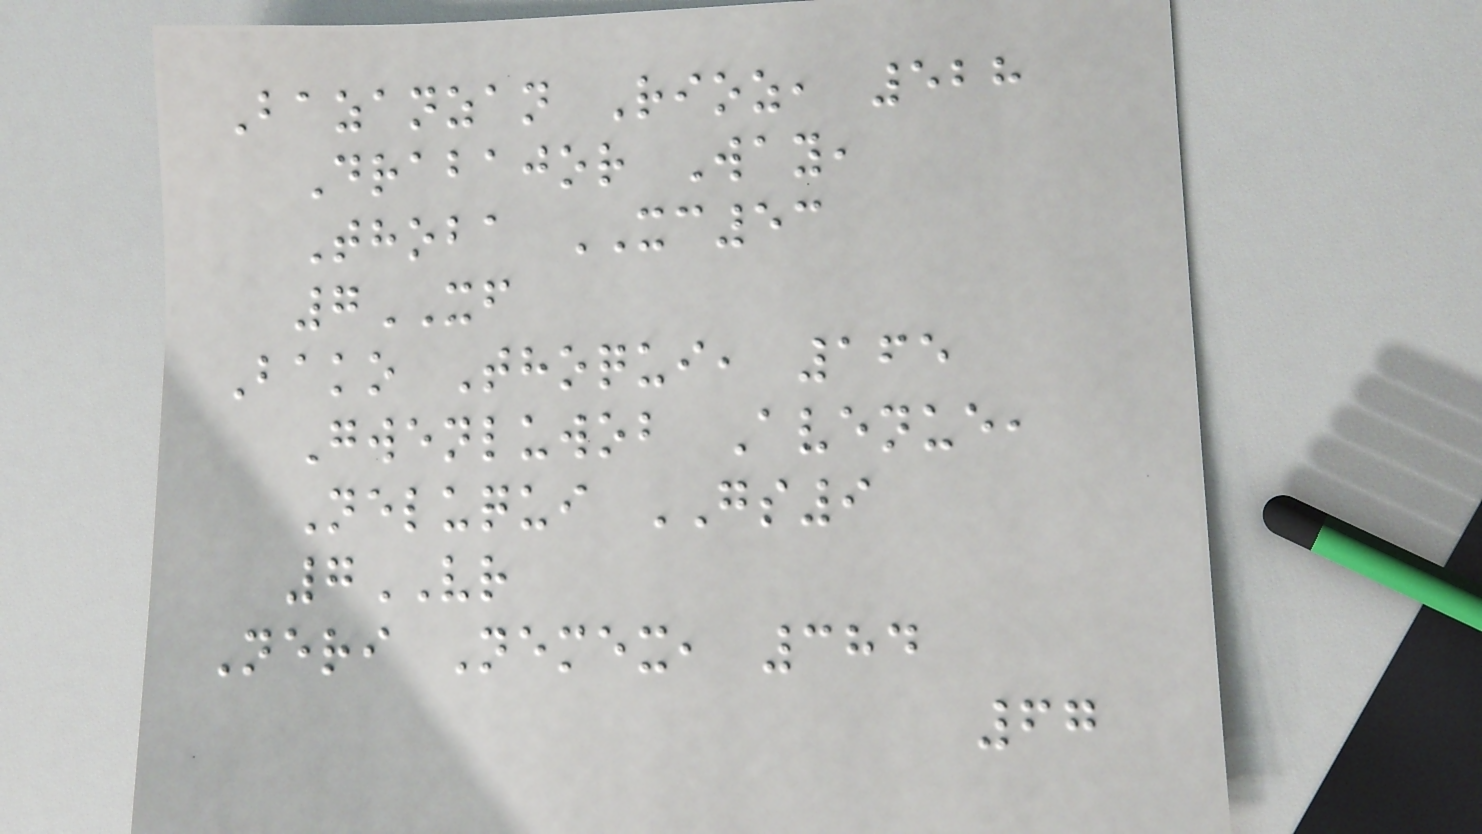Bazanzan Rioz, 528
Drabajor Way,
Thoba XC53
7XF
Bako Thoqui, 165
Gwenluwob Avenue,
Neluqui GS9
7VR
Neri Nemex, 384
67
